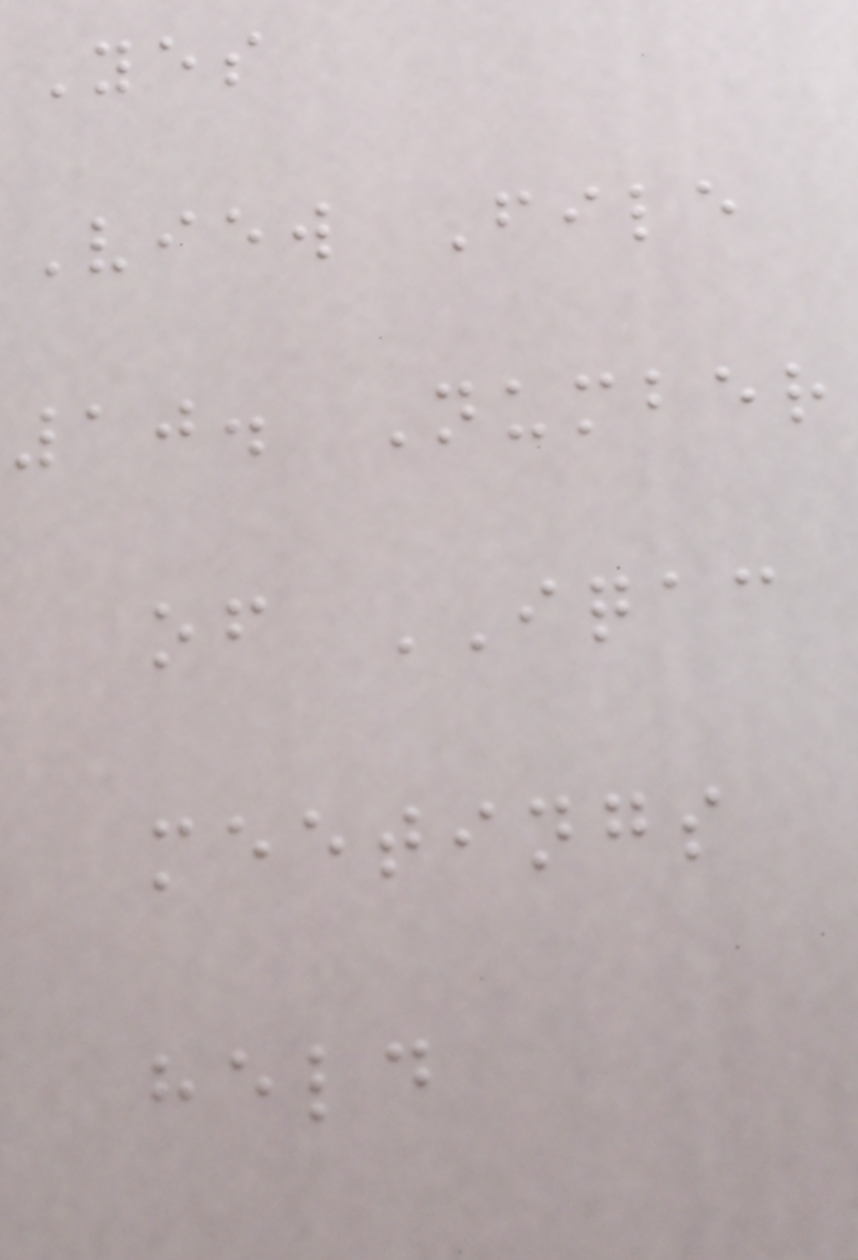Yes
View File
10. Number
of IQAC
meetings
held
